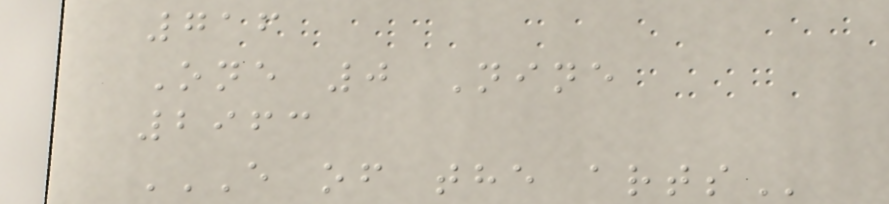716
One 0 Nine
2963
E OF THE ARTS
